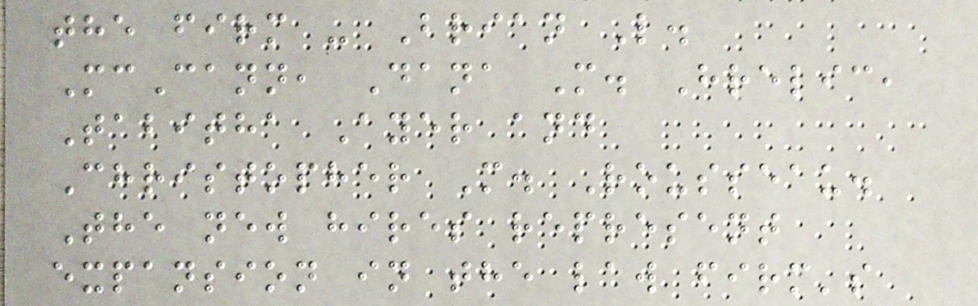the firm - Brian L.
McCann, Dana M. Hrelic,
Tabitha Ayer and
Christopher M. Rousseau.
The new hires represent
expansion in the law firm's
